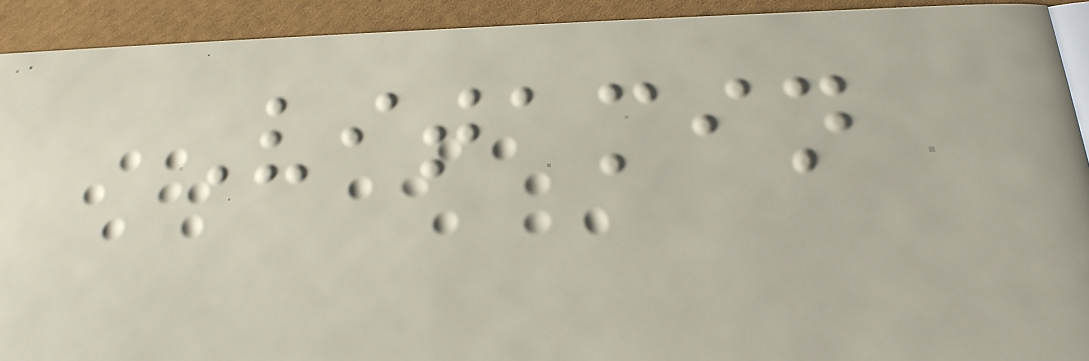Vitamin
